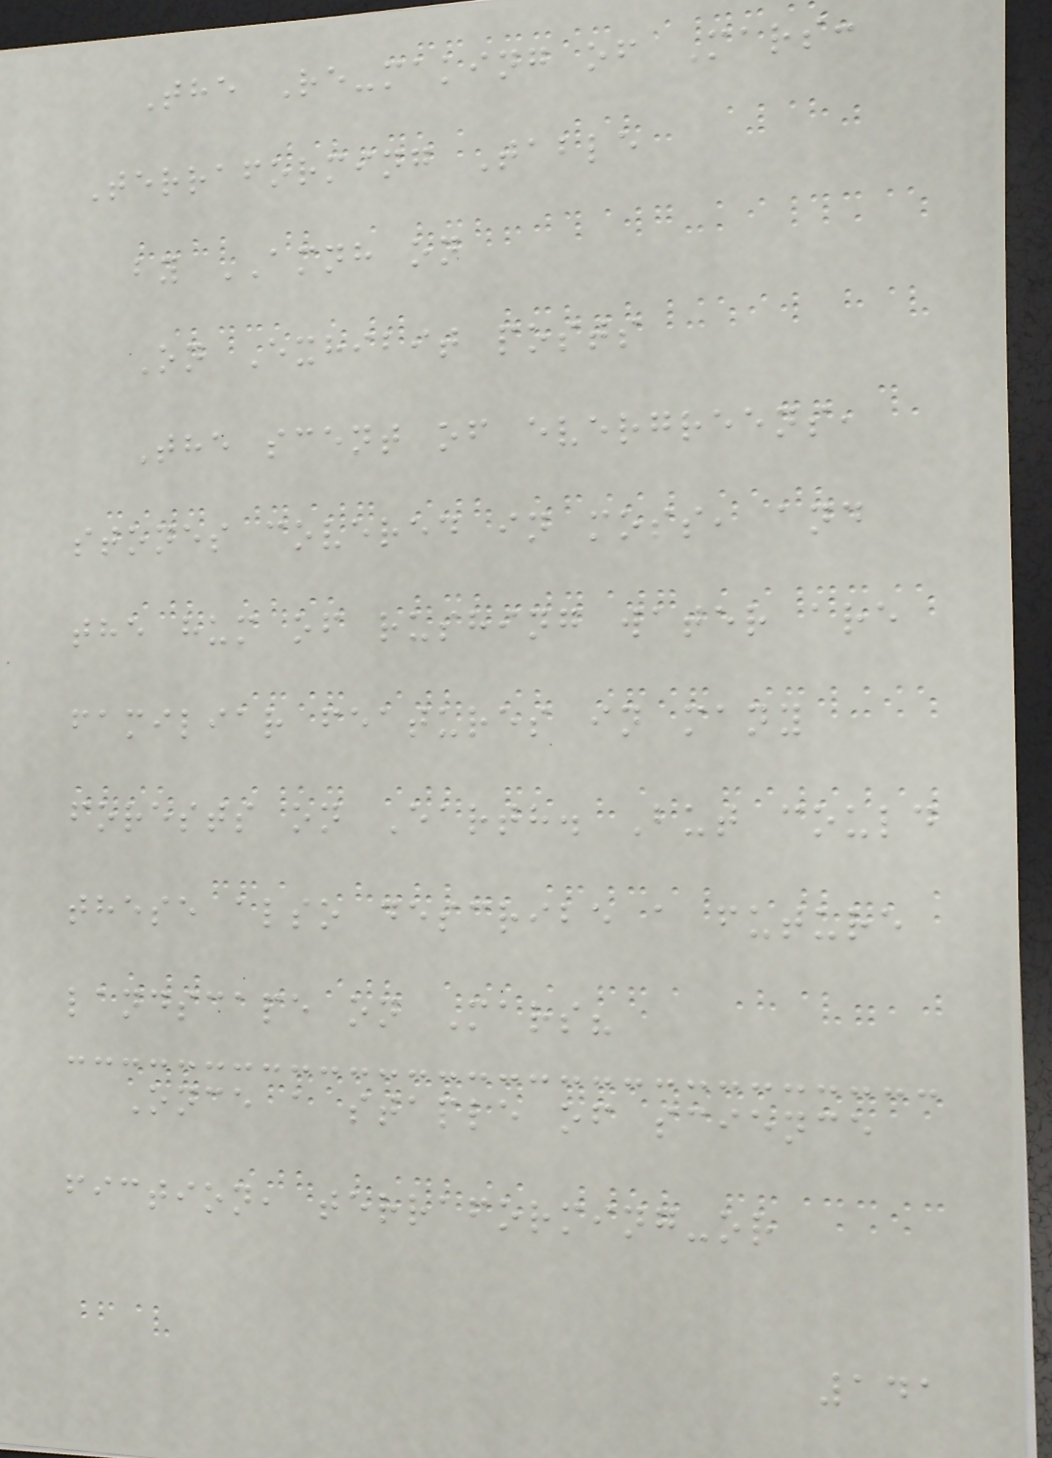The Re-making of Mars:
Terraforming Table
by AMNH on
On Exhibit posts
The scent of evergreens,
stones covered in moss, and
the hum of rushing water are
familiar features in many
forests on Earth. But could
these also describe a future
landscape on Mars?
Once a staple of science
fiction, terraforming-or
141
